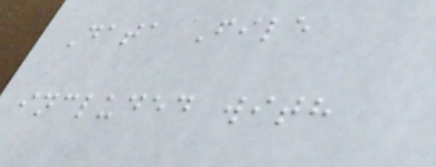Data File
included with
